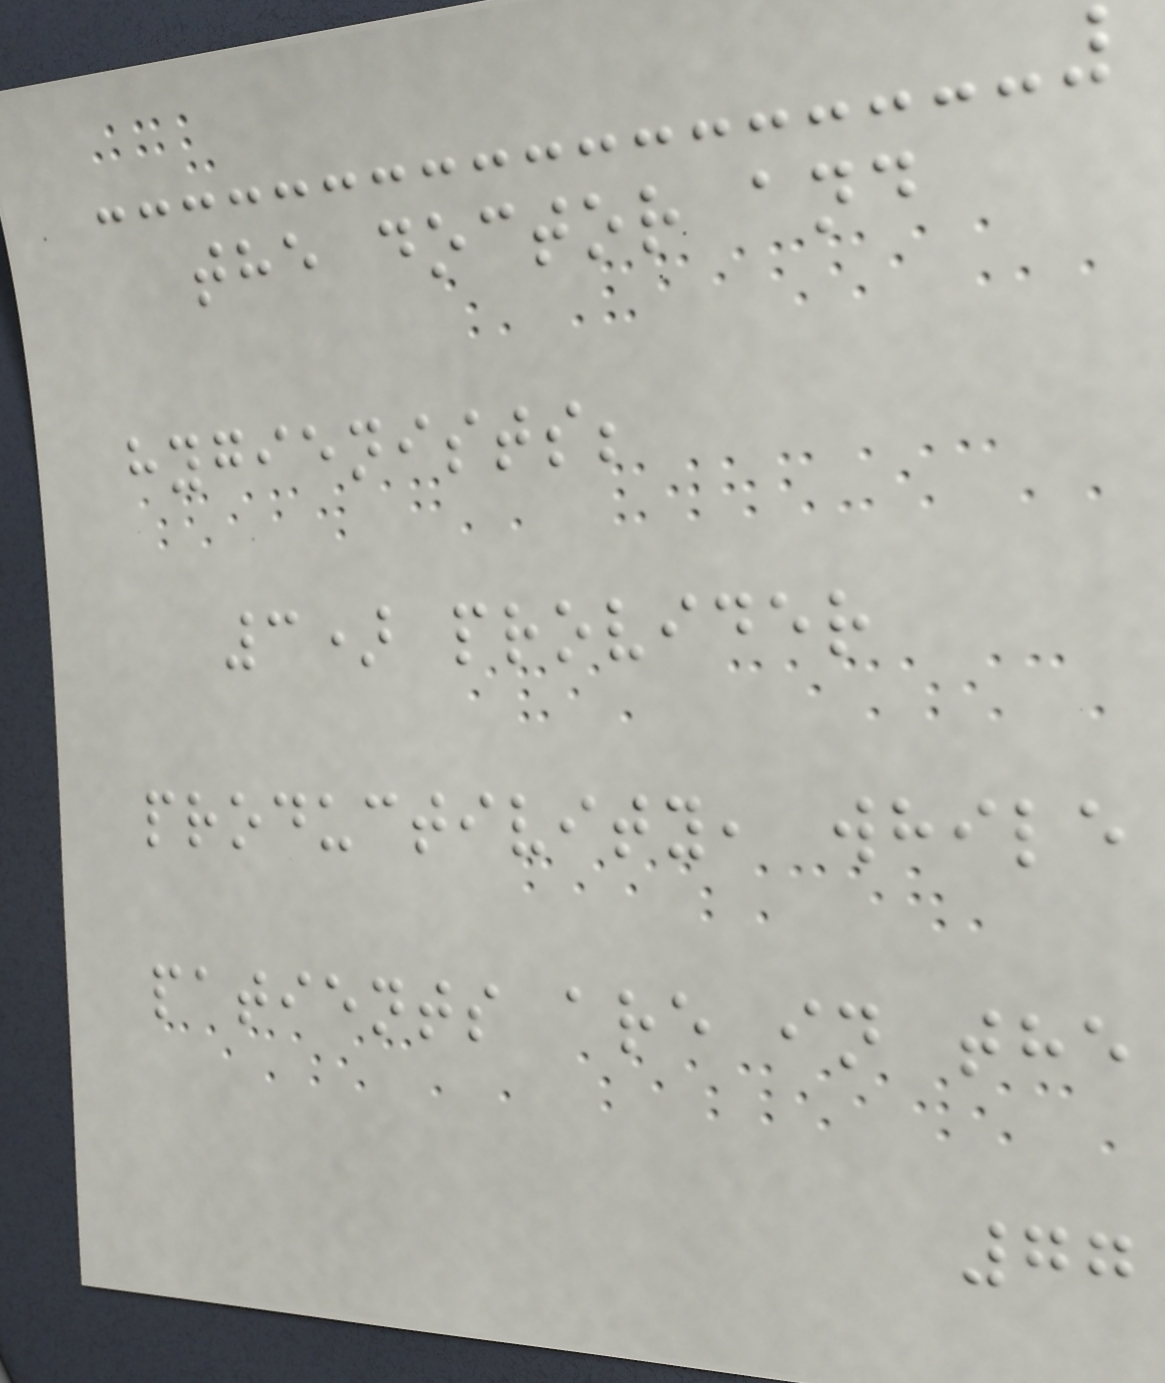the doctor and
hygienists;
3) provider
productivity, while
patients are in the
77
